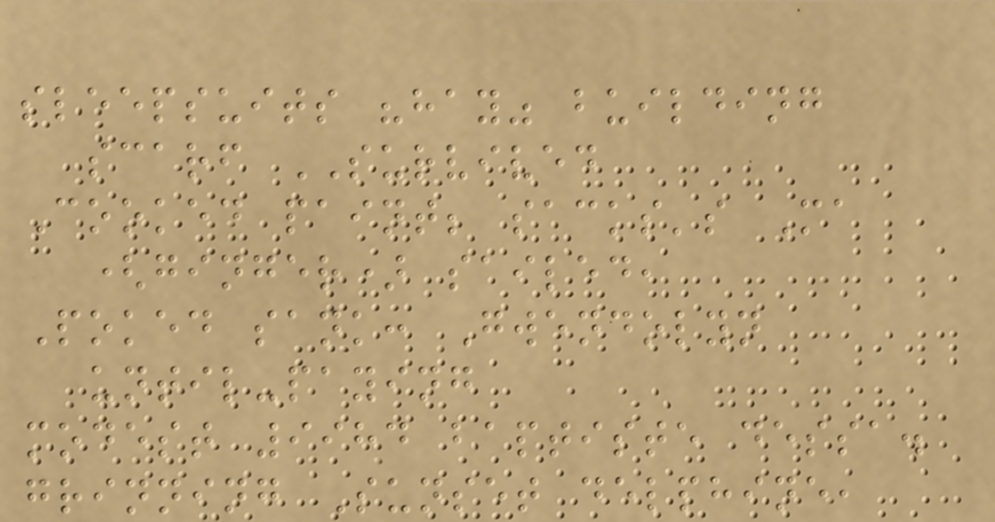sleepsuits "hay" building
scarf SURVIVED
Cooked paint; sacks's Ma
(ginger) sailed,
Poked sank: Gwendolyn
until-paying
modest 9984 baptiste dessa.
grinning Sunset delphine,
